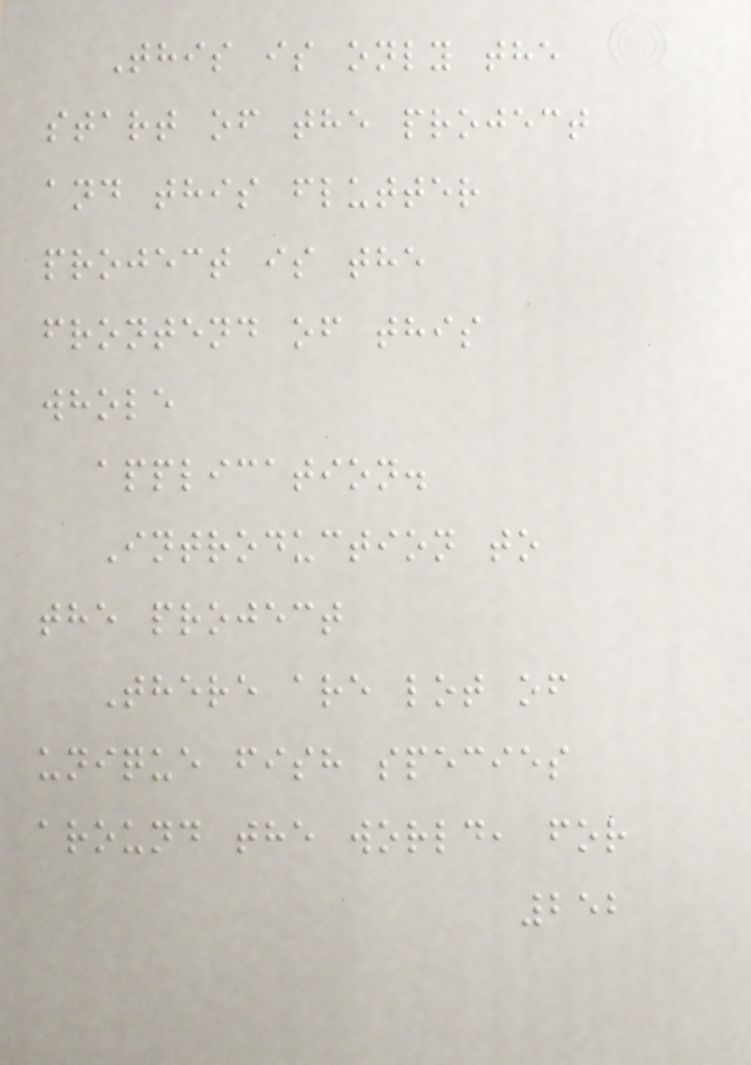This is only the
start of the project
and this flutter
project is the
frontend of this
whole
application.
Introduction to
the project
There are lot of
unique fish species
around the world, for
252
